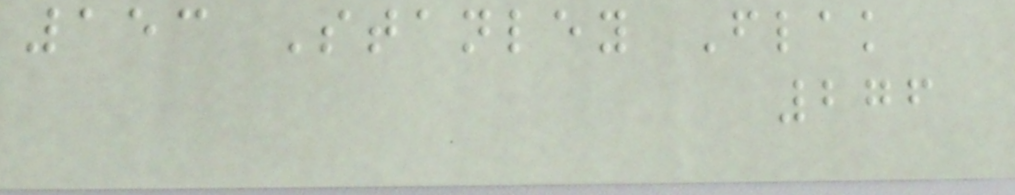153 Stanley Flak
276
